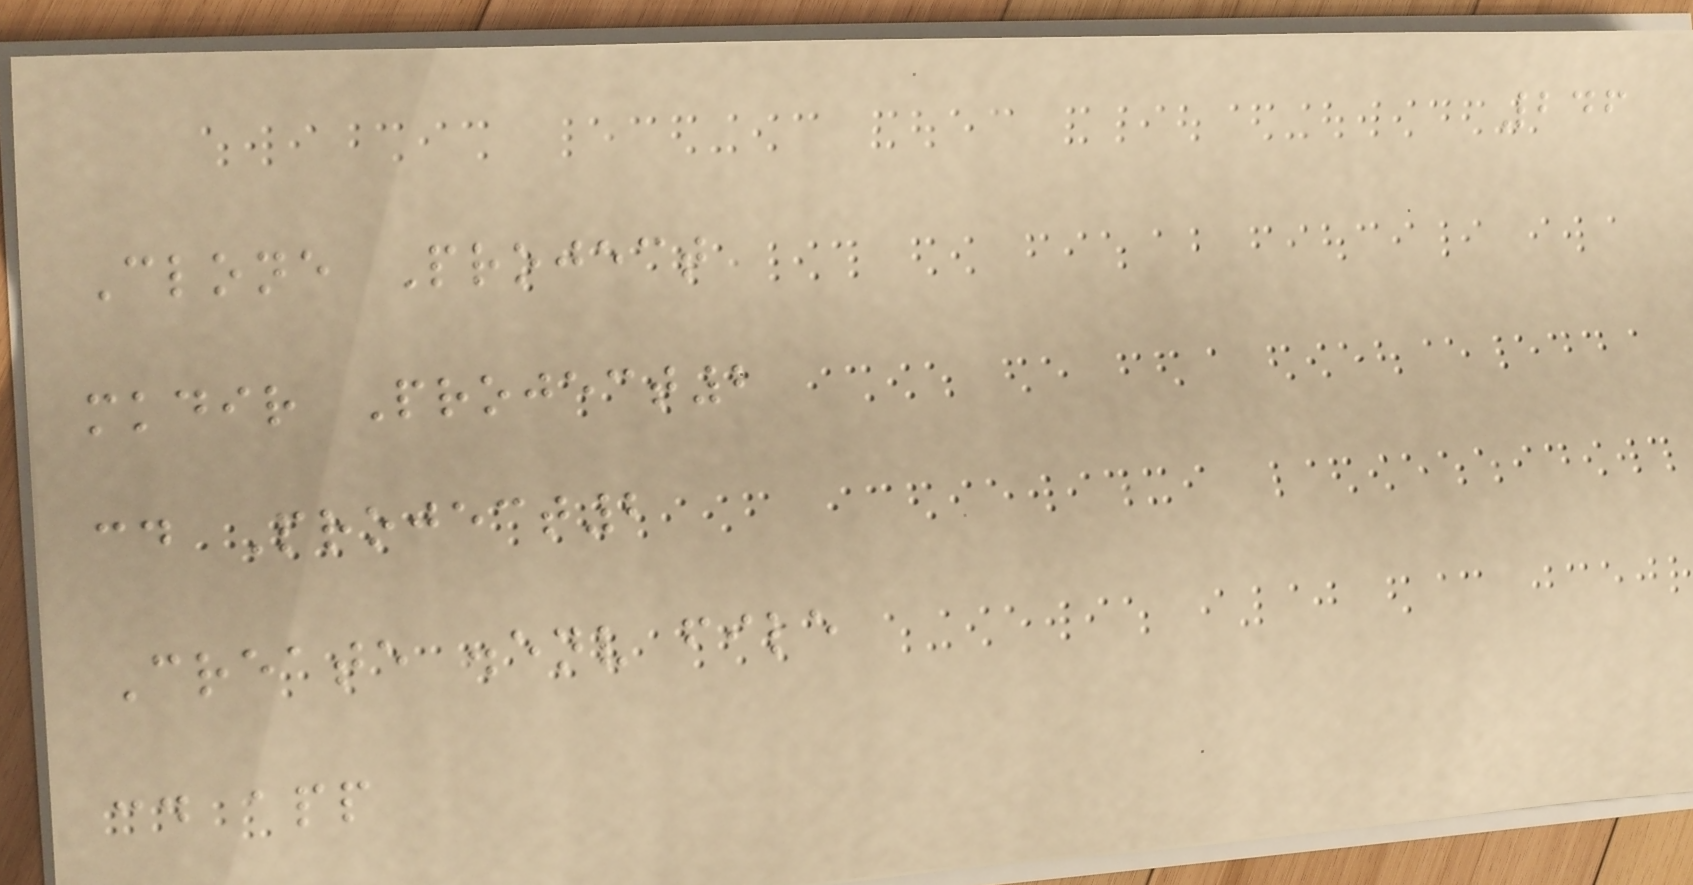246
Clone Project
mkdir Project2
cd Project2
Create .env file
cd app
